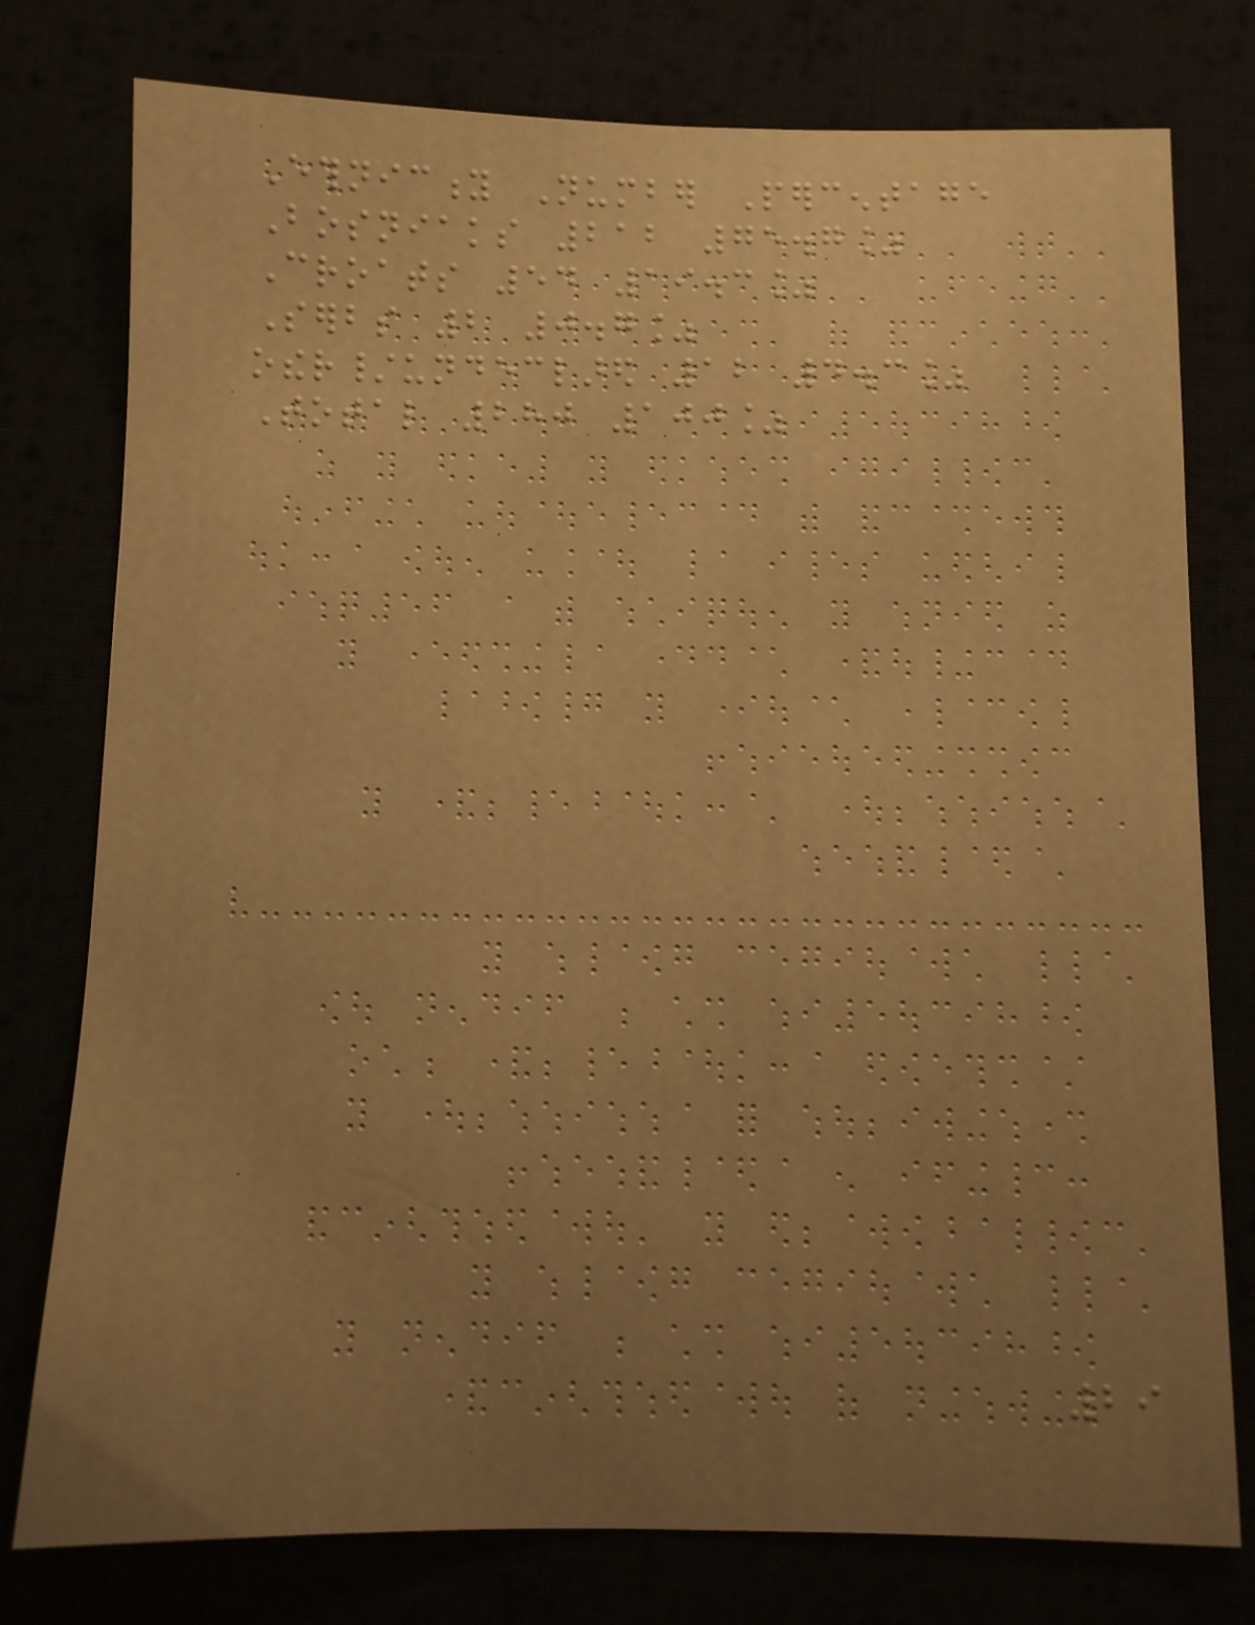Ethnicity Number Percentage
Bosniaks 212 75.7%
Croats 54 19.3%
Serbs 2 0.7%
other/undeclared 12 4.3%
Total 280 100%
29
